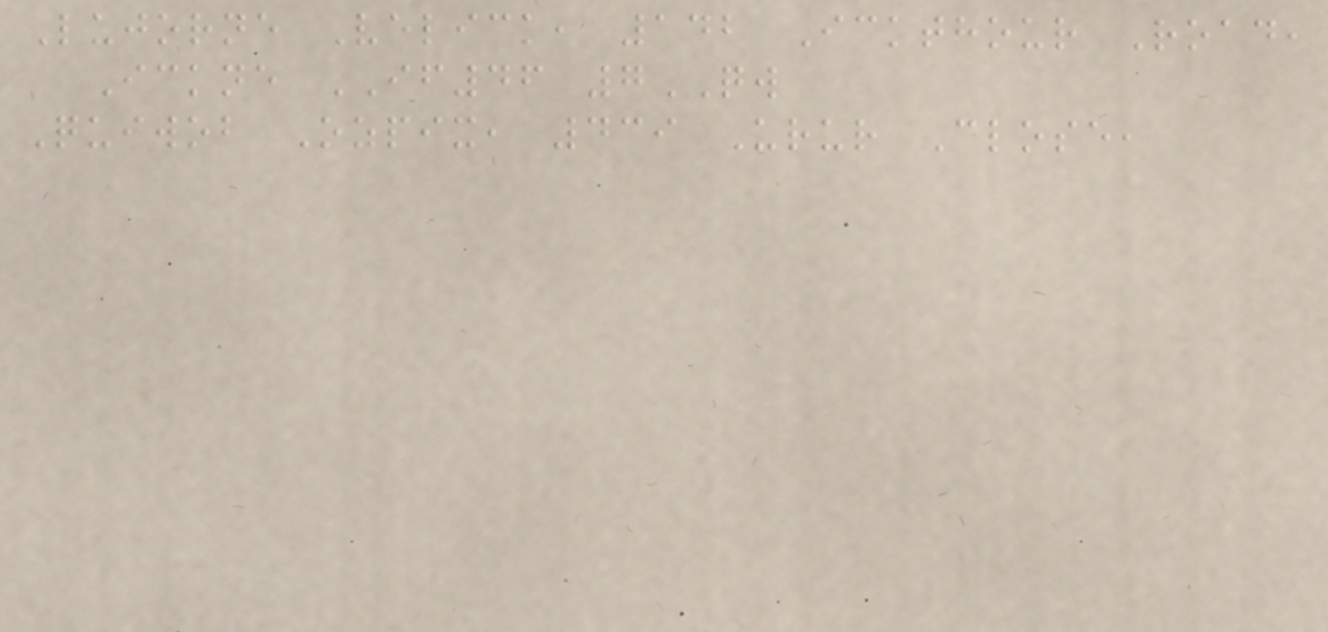Lujorne Velick, 142 Ickthour Road,
Ickne IF46 7QW
Quiwob Ozpix, 439 Urur Close,
